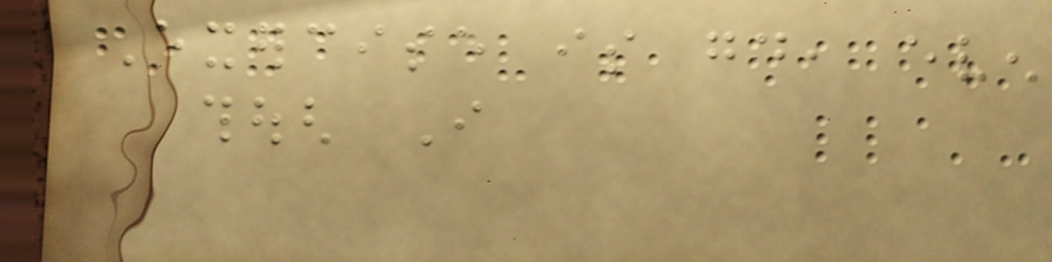Exercise is good, even
though I
